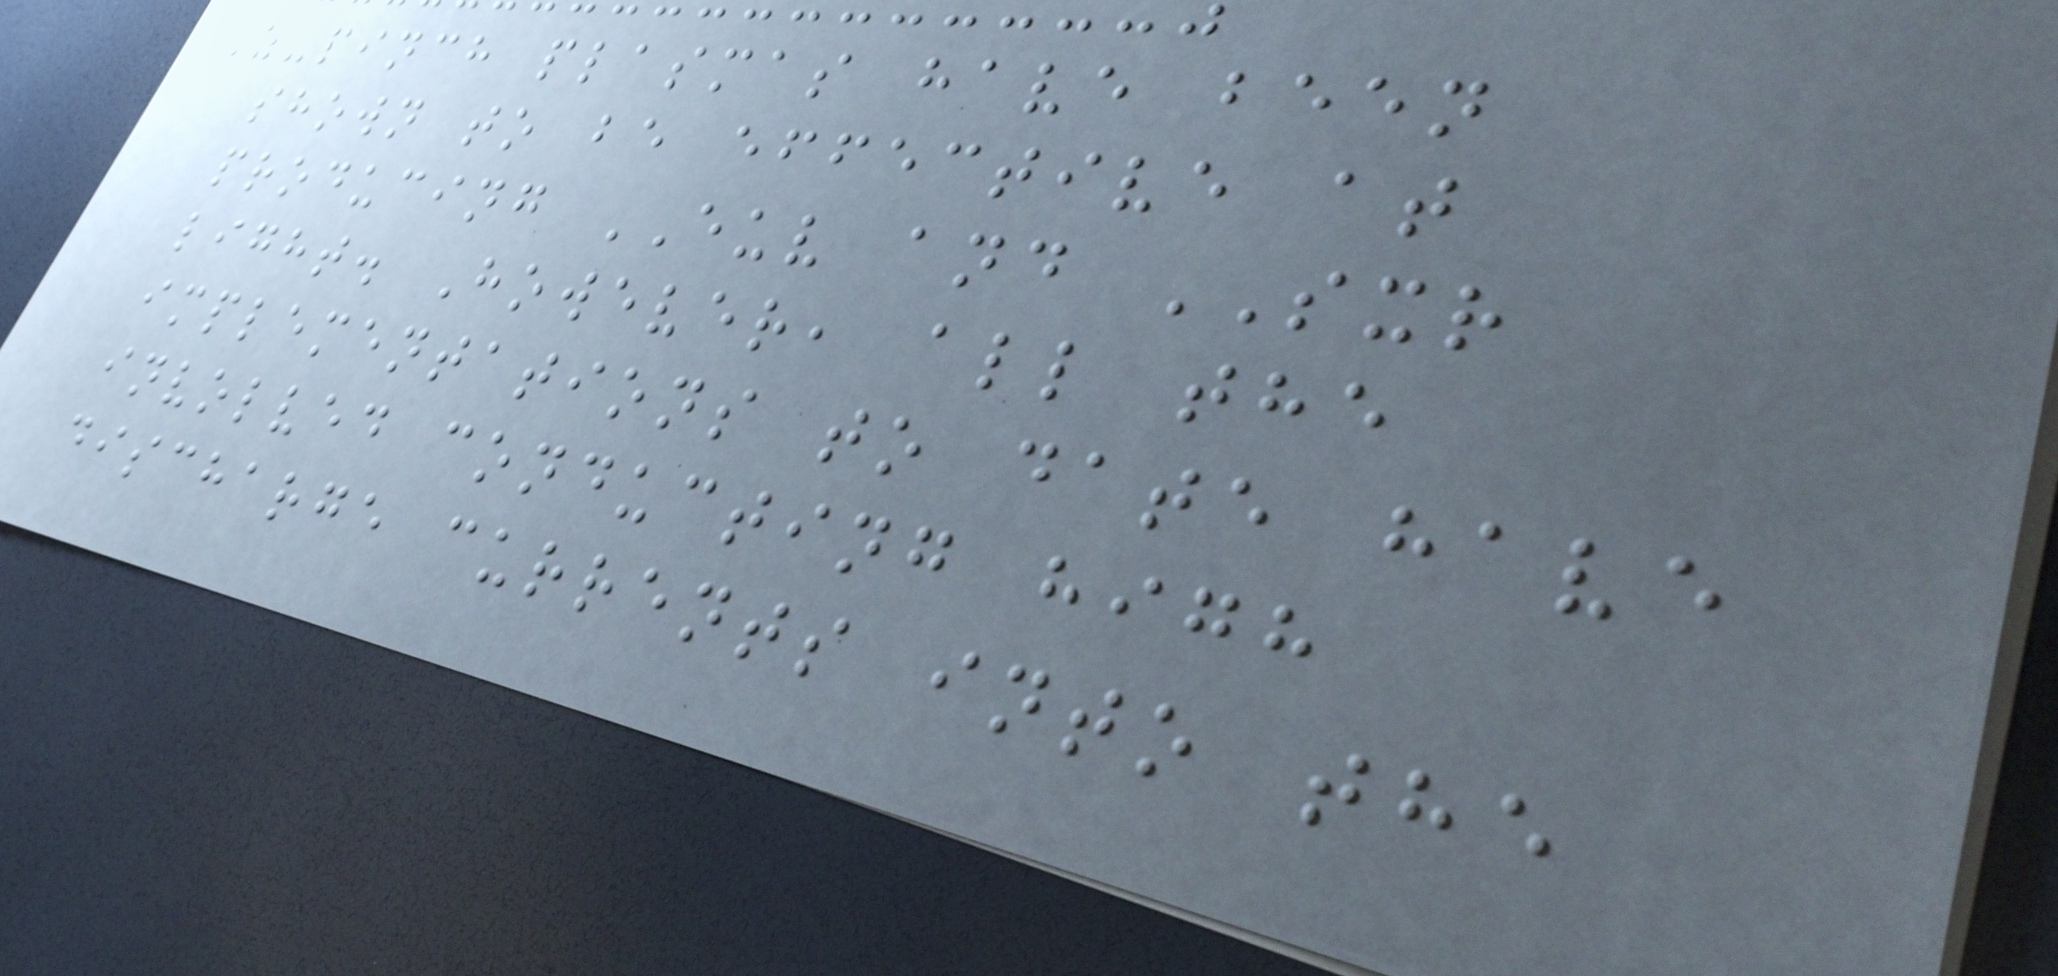Z-pinch plasmas have been
shown to be effective at
producing EUV and SXR
light. However, all the
implementations to date have
involved conducting high
discharge currents into the
